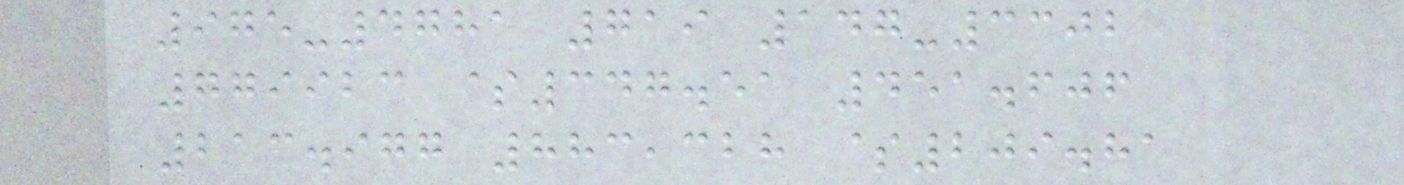975-4781 719 147-3302
779923 $347.51 451.606
213.977 883,328 $209.81
